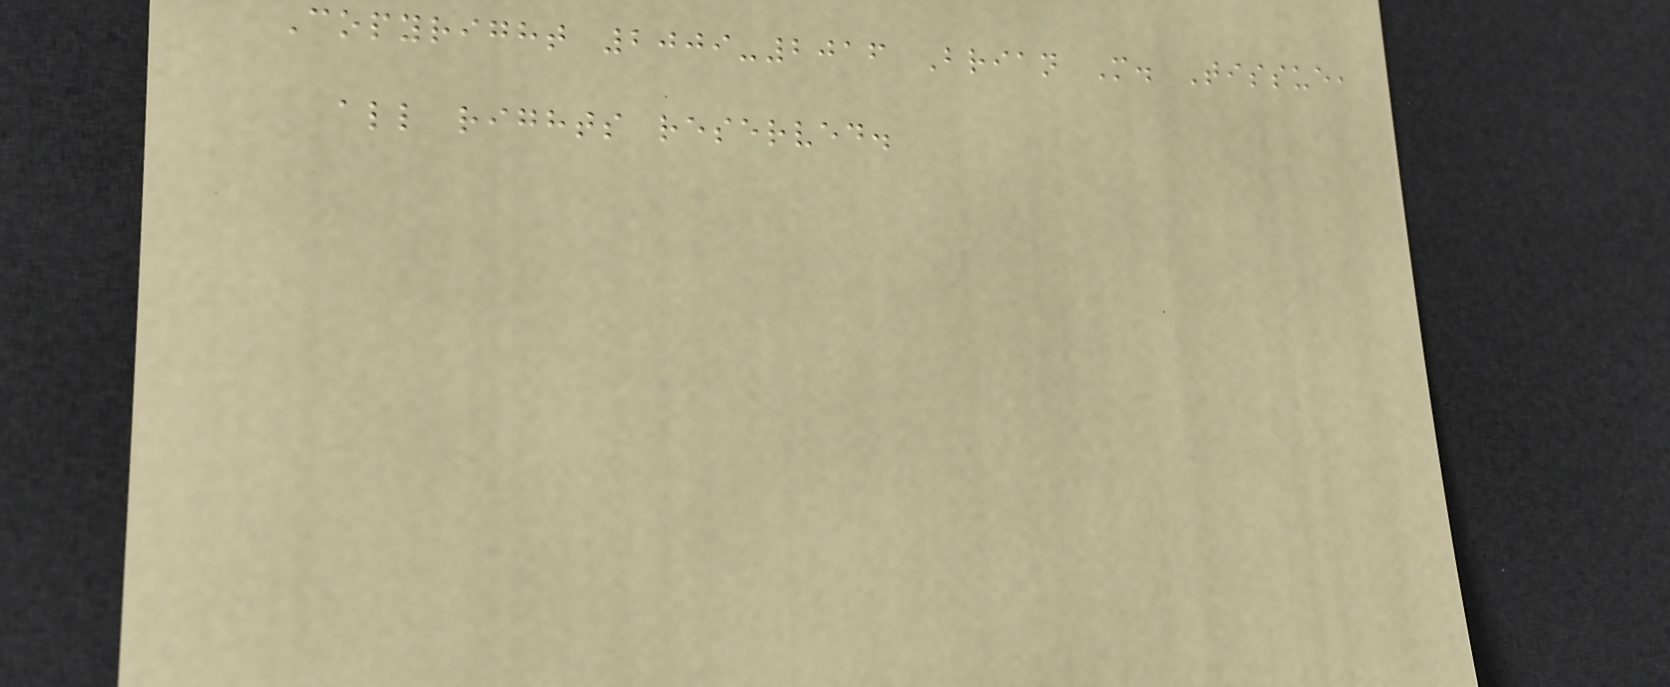Copyright 2009-2016 Brian M. Tissue,
all rights reserved.
